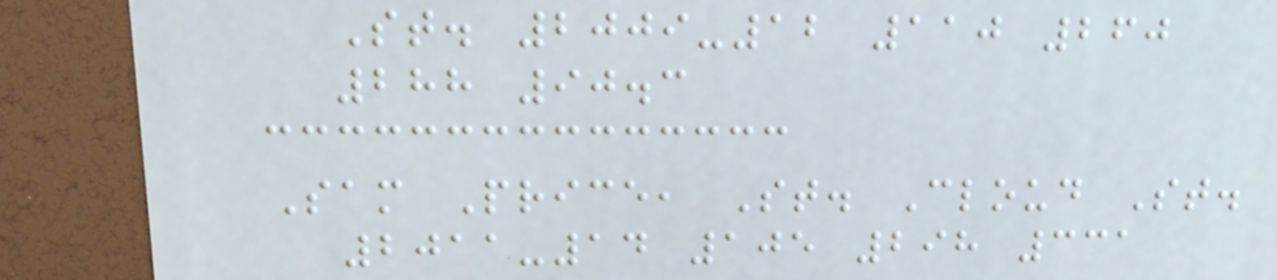St. 2009-12 110 260
288 90.3
Sam Price, St. Cloud St.
2011-14 105 298 331
